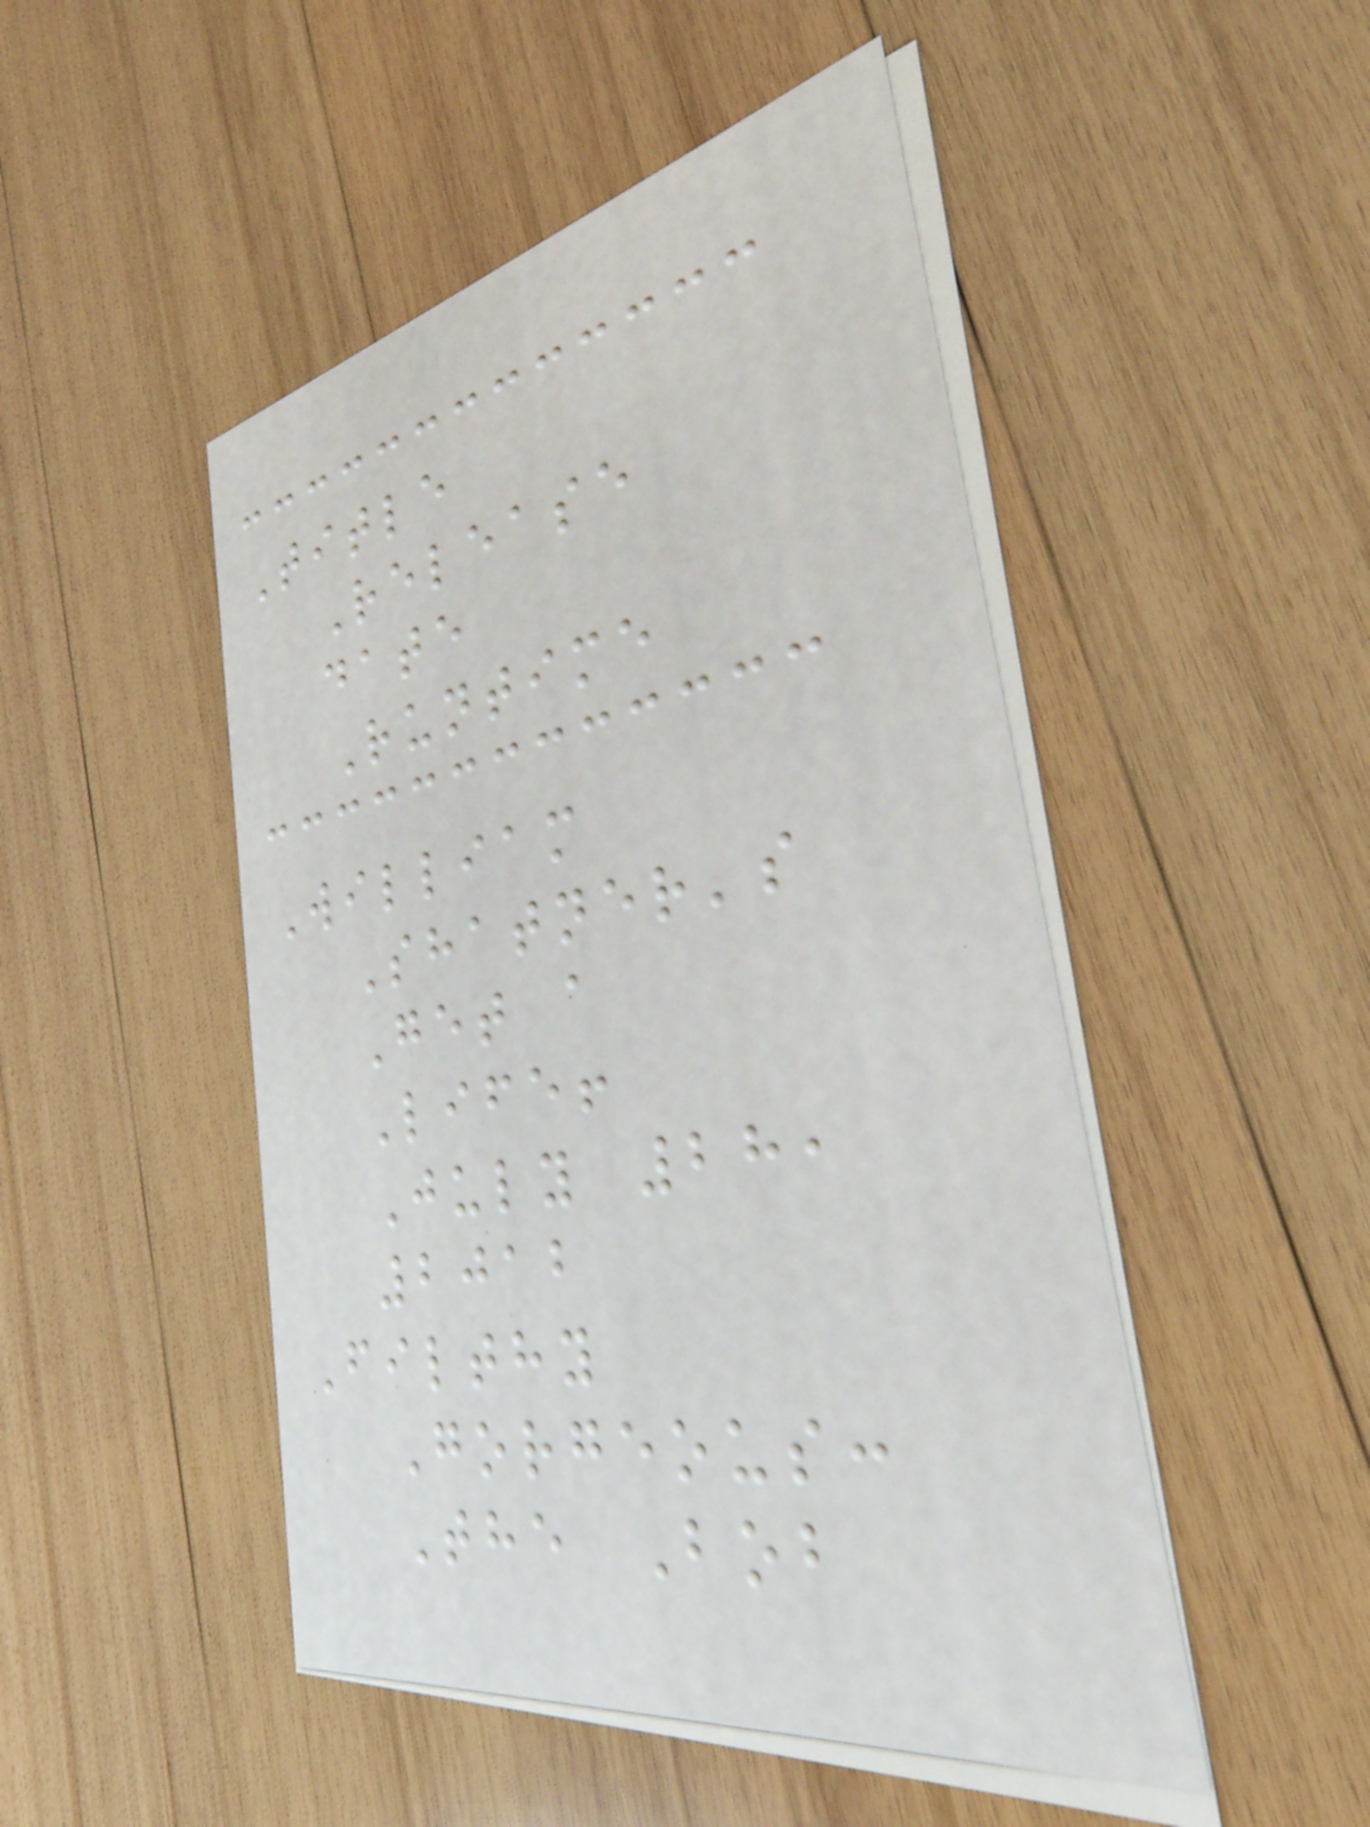Title
Release
date
Runtime
William
Shatner's
Get a
Life!
July 28,
2012
Filthy
Gorgeous:
The Bob
